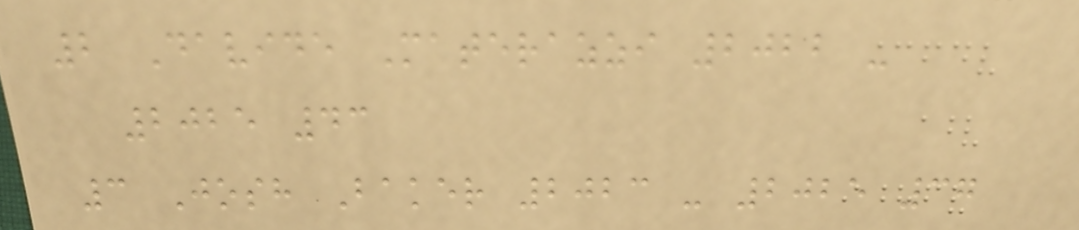2 Davide Materazzi 2022 -
2025 43
3 Josh Baker 2023 - 2025 37
